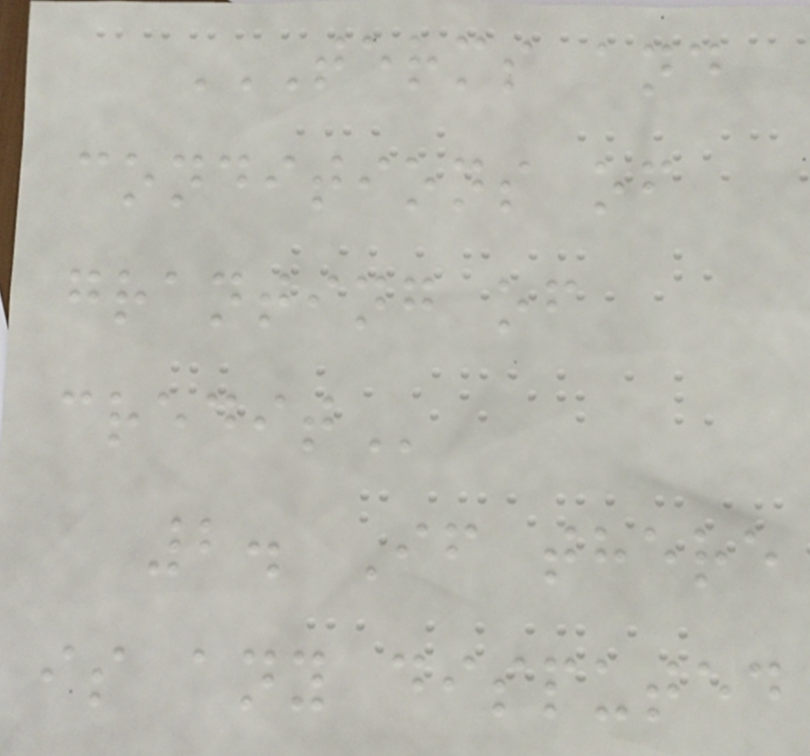TERMS AND
CONDITIONS OF
GRANTING OF
CREDIT
2. If there
is any disputed
